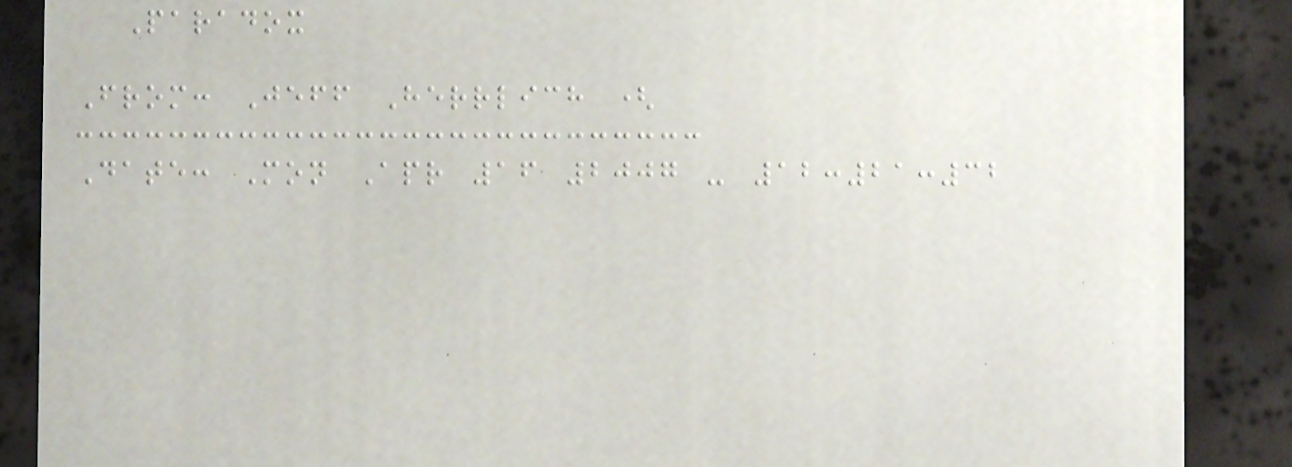Paradox
From: Jeff Herrlich (
Date: Mon Apr 16 2007 - 12:21:32
